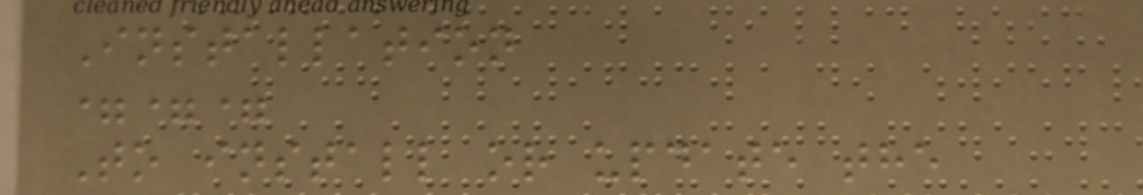Installation
===
To install or update the
